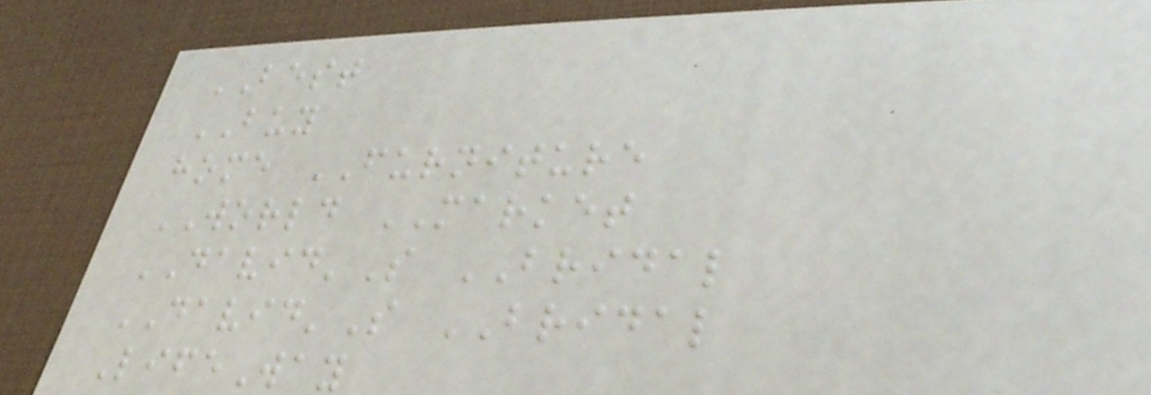BEST
BUY
home FURNITURE
WORLD MARKET
DAVID'S BRIDAL
DAVID'S BRIDAL
LifeWay
